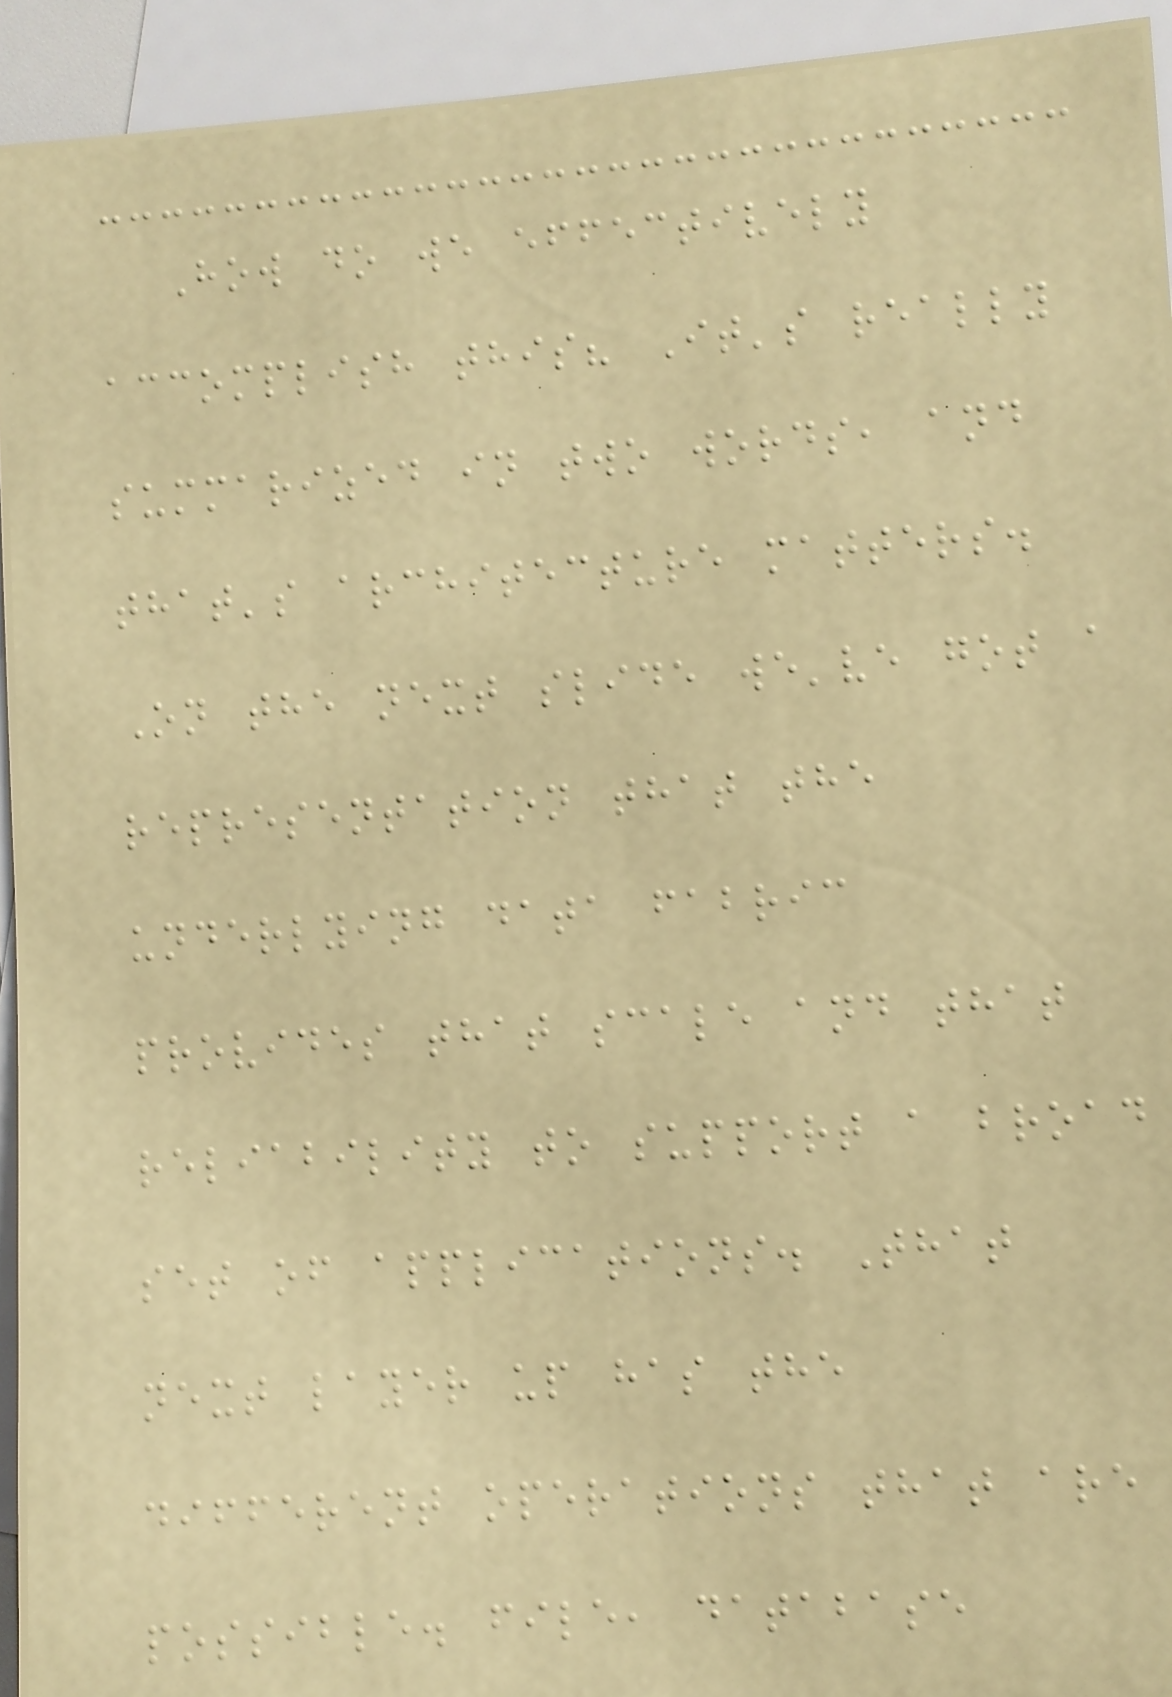How do we effectively
accomplish this? It's really
summarized in two words, and
that's architecture matters.
On the next slide we've got a
representation that the
underlying data fabric
provides that scale and that
reliability to support a broad
set of applications. That
next layer up has the
different operations that are
possible. file, database
